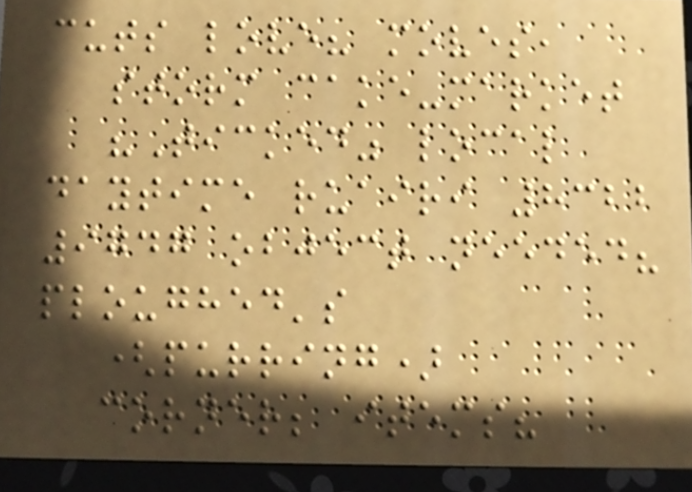cuts love? moves,
storm cake-market
"Ticked" local
daytime ruairi 8322
9747 object needed?
ploughed's
(purring)
corner; items?
